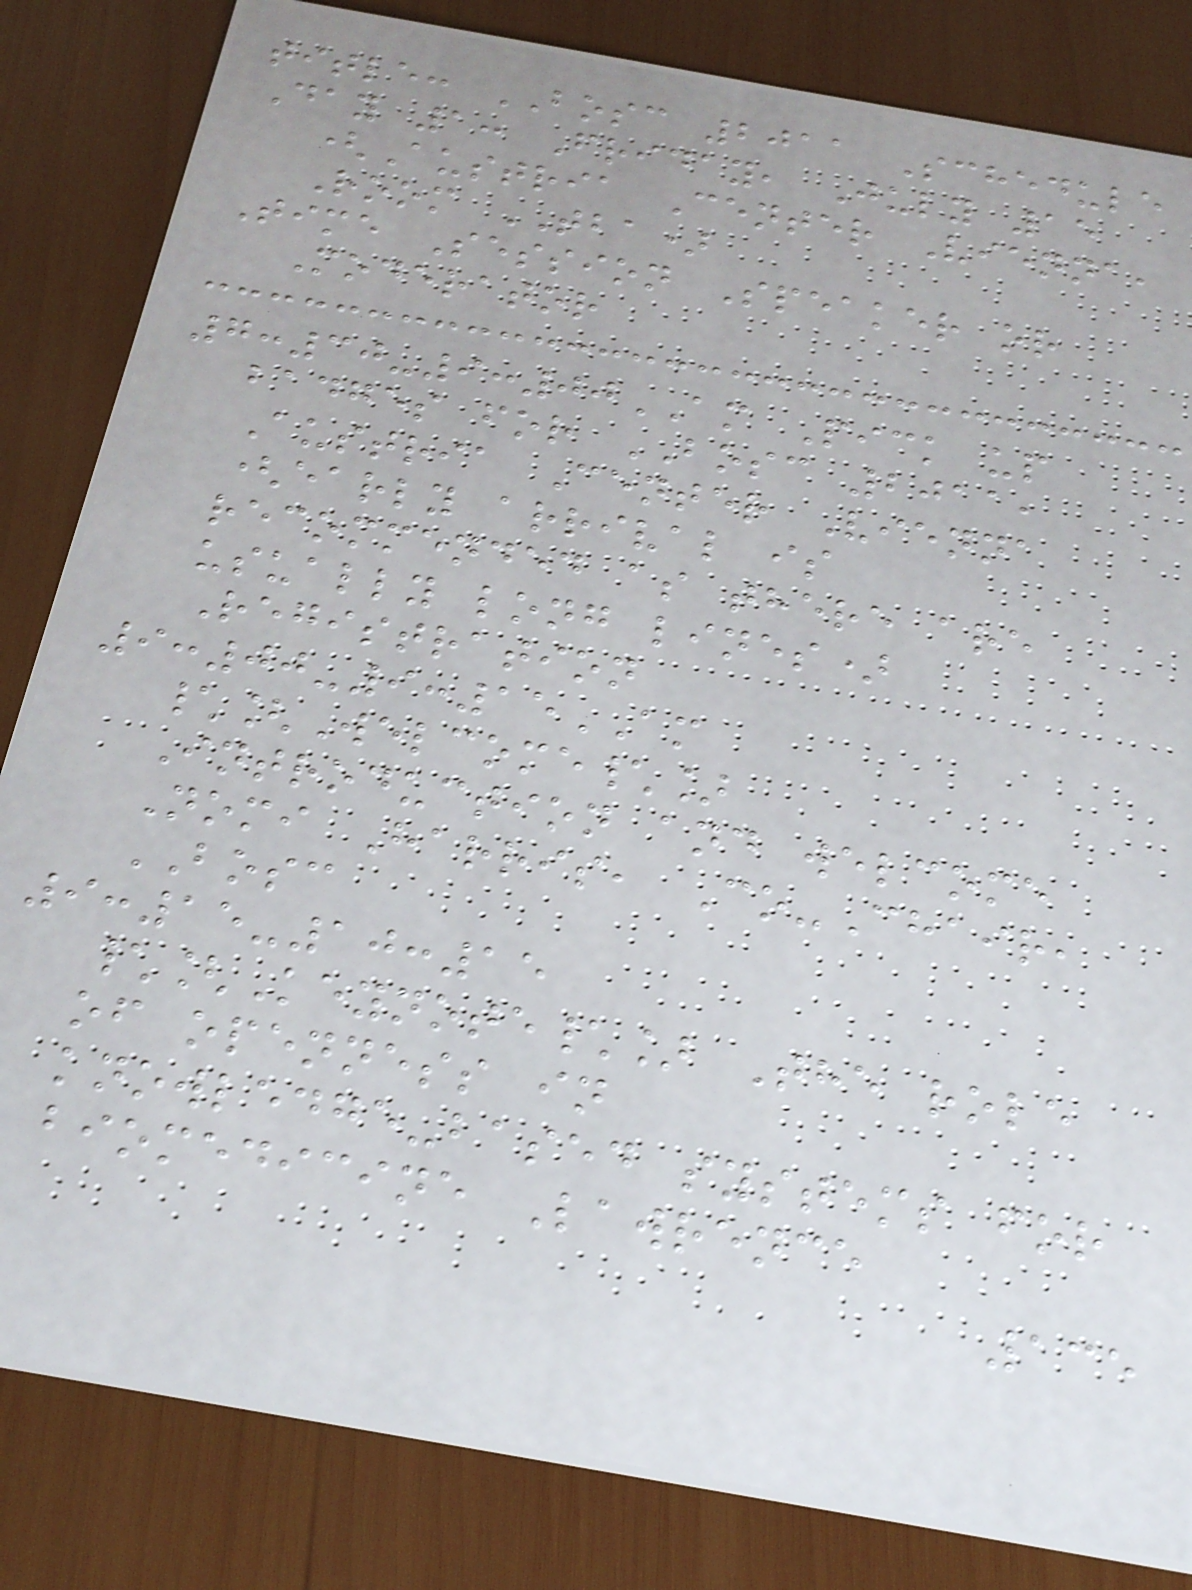title: BOSC 2011 Schedule
Day 1: Friday, July 15
(Austria Center Vienna,
Room TBA)
Time Session Speaker or
Moderator
7:30-9:00AM Pick up
badges for BOSC 2011,
Austria Center Vienna
(early arrival is
recommended as there are
usually long lines)
Registration
9:00-9:15AM
\[Welcome\]
Introduction and welcome
Nomi Harris, Co-Chair,
BOSC
9:15-10:15
\[Keynote\] The role
of openness in
knowledge-based systems for
biomedicine Lawrence
135
